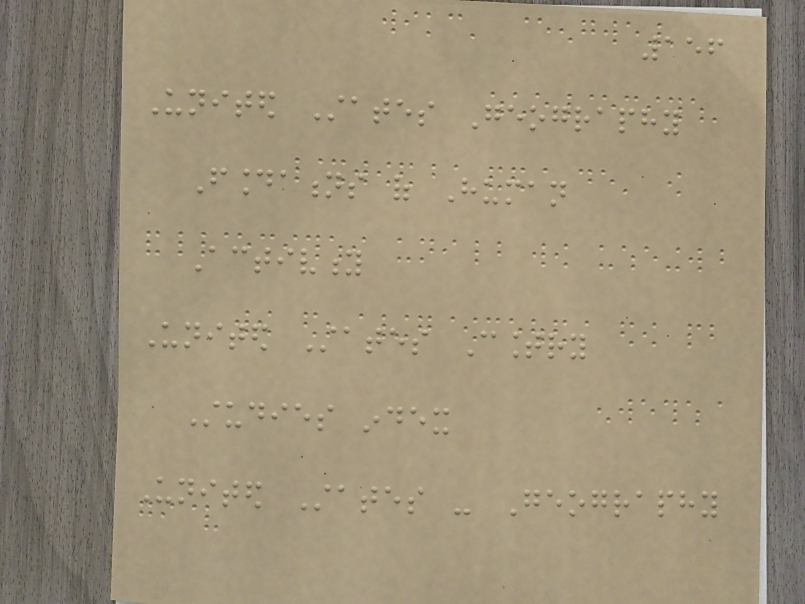156
United States Geography
Foundations of Human
Activity
United States Country
Studies index
United States - Geography
